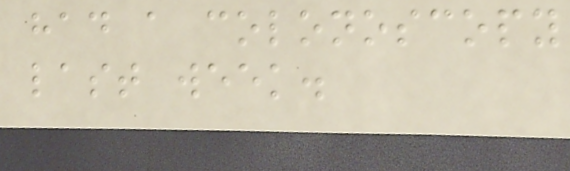had a colonoscopy
last week.
